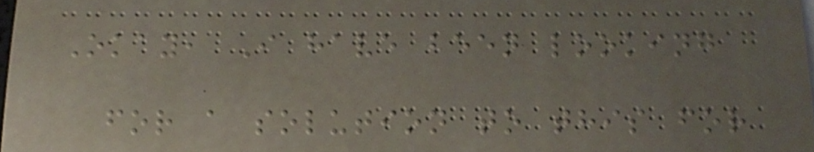Okay, I have been looking
for a solution to this for
